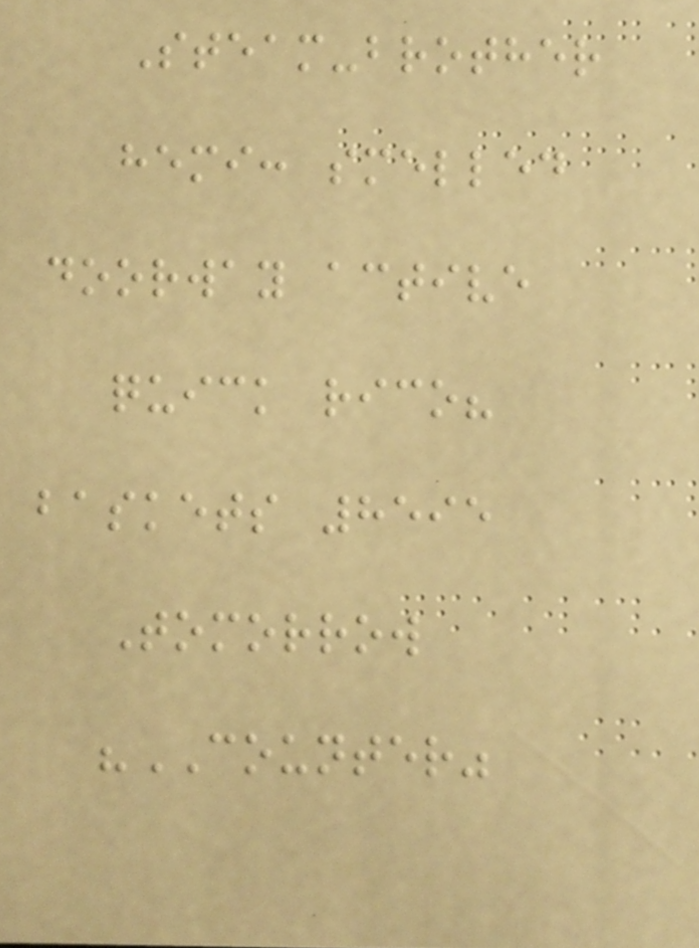Steam-brother
hemi: smelled
doorway active
quick rico?
baskets 8595
Tomorrow
"COUNTER"
